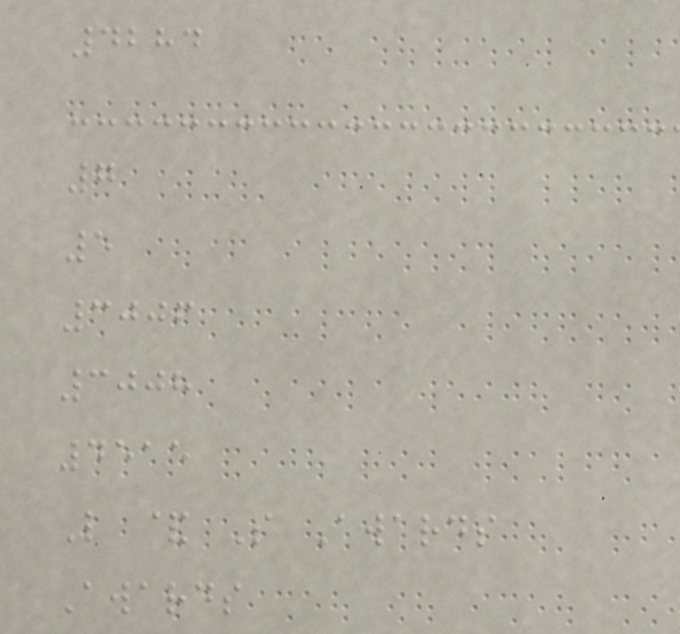4284
7
5
3006
3008
4515
L & S Awards
Awards
